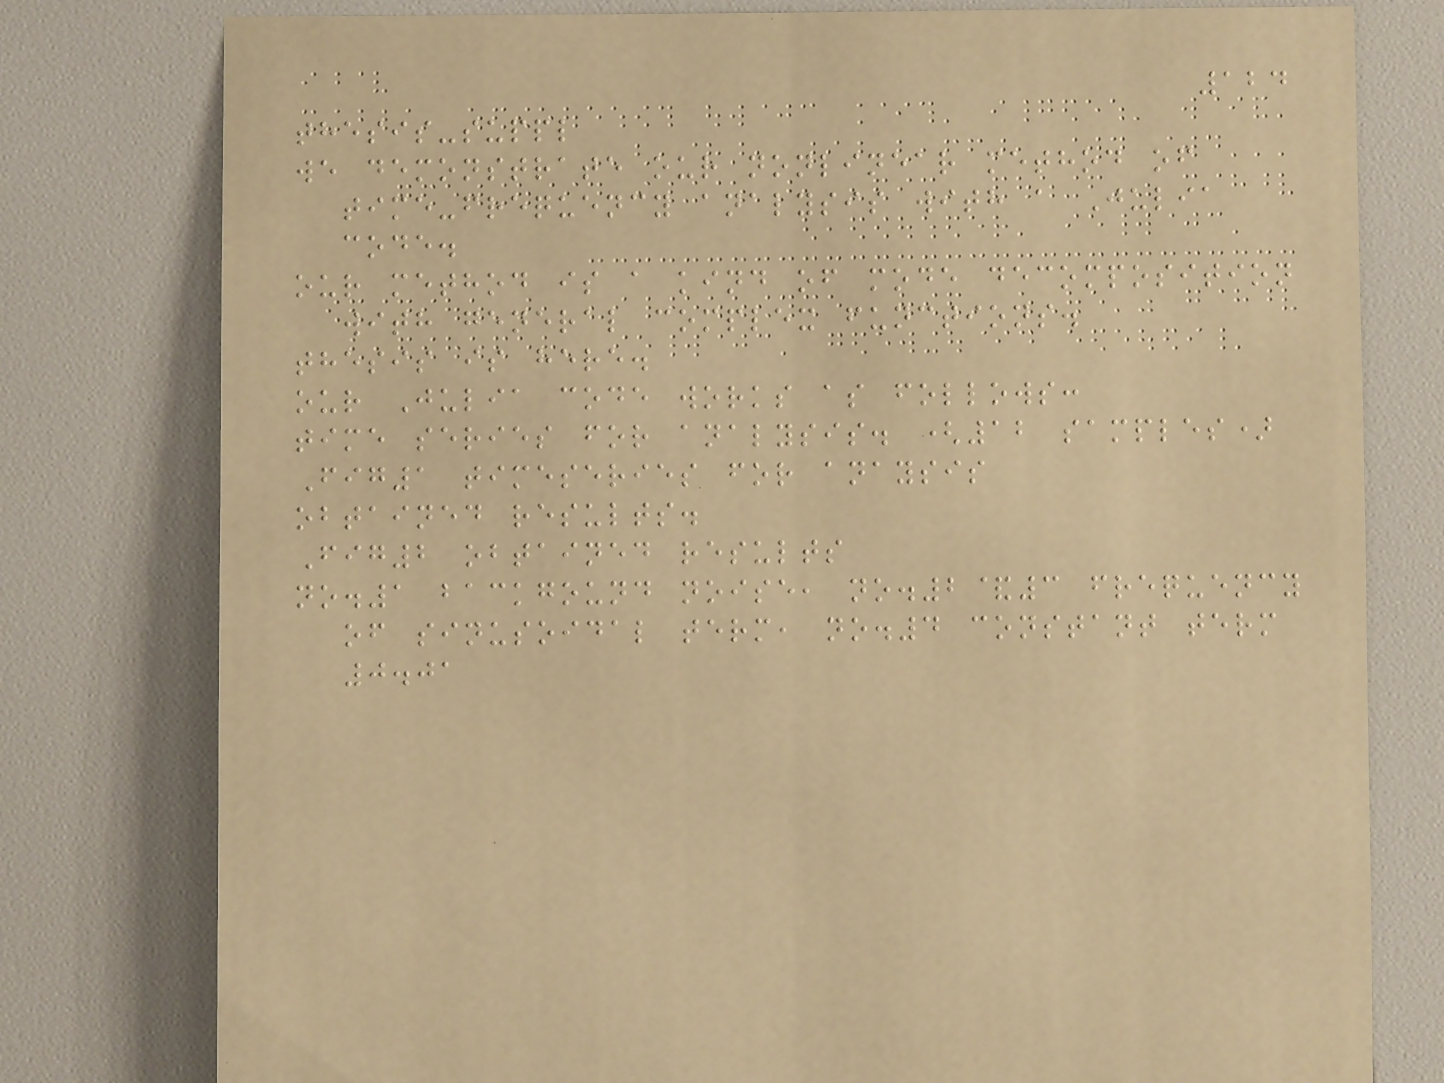124
thesis-suppl
we demonstrate our nonlinear method of
time-frequency analysis with a Julia
code.
our method is a kind of mode decomposition
with general complex functions.
thesis is here.
our Julia code works as follows:
time series for analysis. (12 samples)
Fig1 timeseries for anaysis
obtained results.
Fig2 obtained results
no.1 backgound noise, no.2&3 frequency
of sinusoidal term, no.4 constant term
0.01
